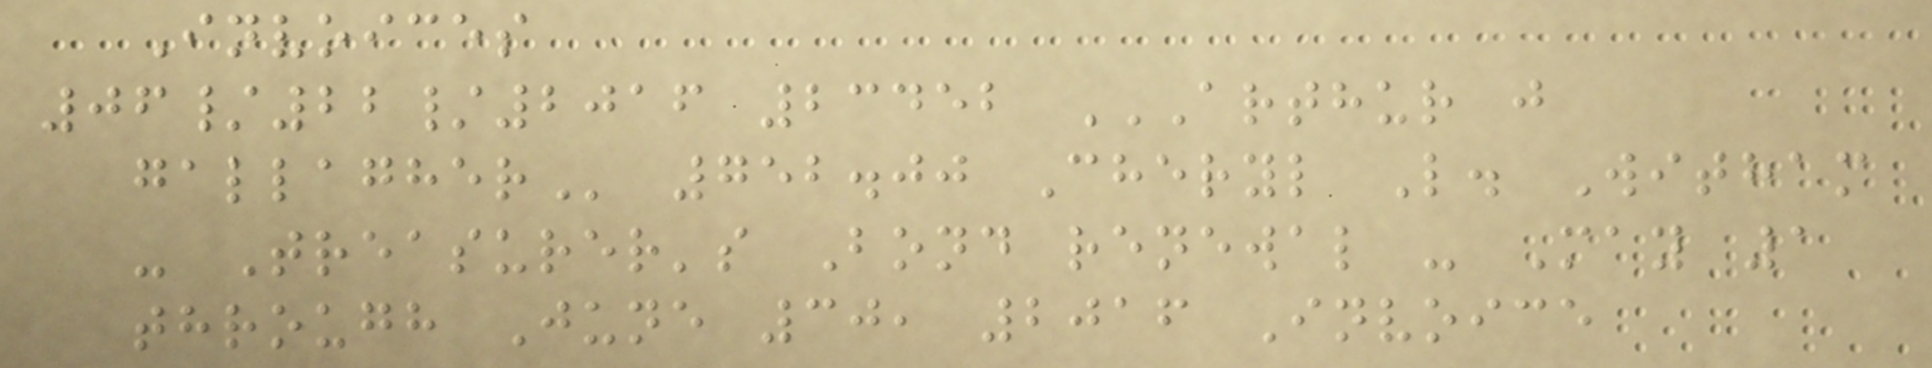Invoices
06/22/2016 23452 ARTHUR J
GALLAGHER 752.00 Cheryl L. Witham
- Treasurer's Bond renewal - May 1
through June 30, 2016 Invoice
